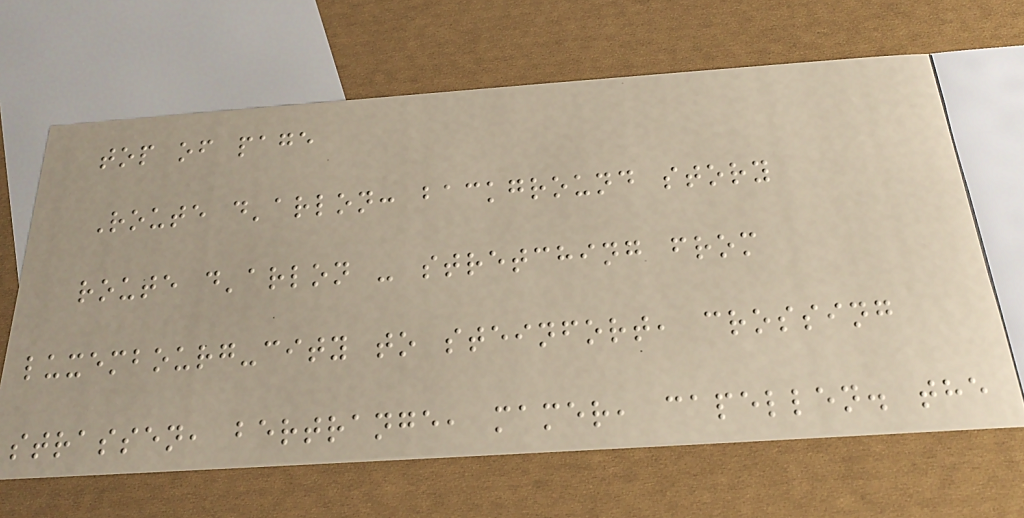top of page
Route d'arlon: background story
route d'arlon - stretching from
luxembourg-city to steinfort, crossing
strassen, bertrange, mamer, capellen. the
